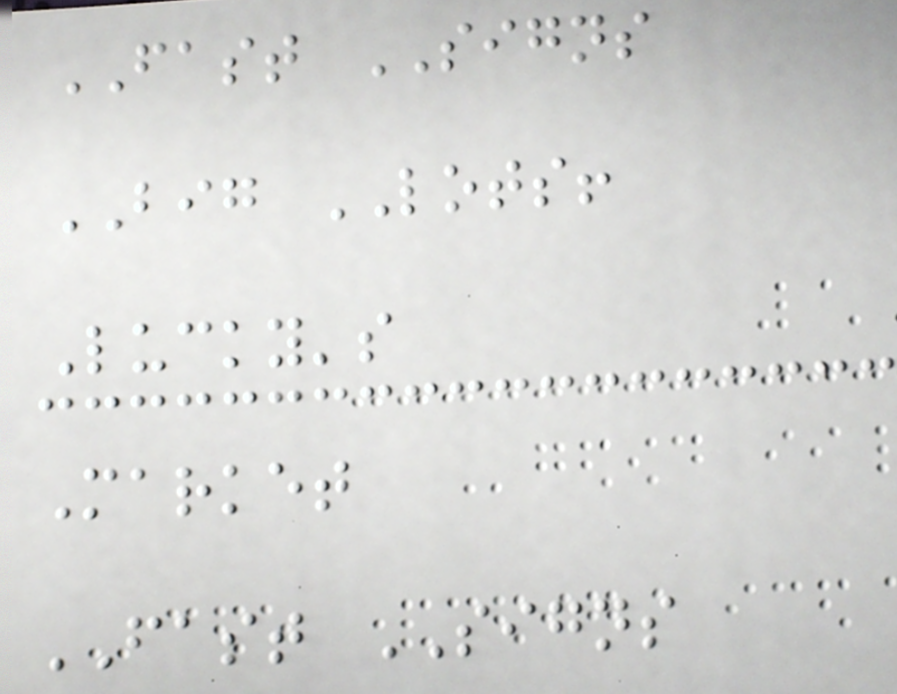FAST SIGNS
BIG LOTS!
Lucky's
Market
FAST SIGNS
